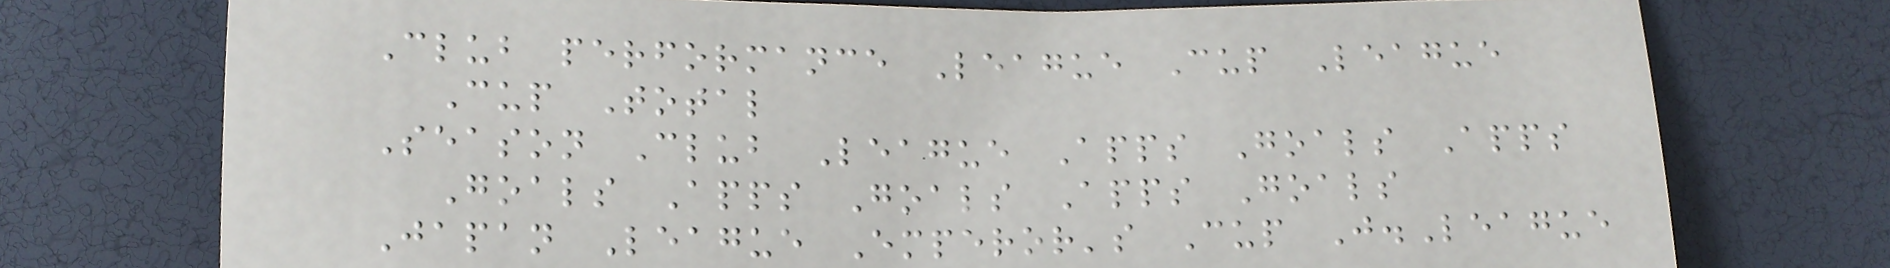Club performance League Cup League
Cup Total
Season Club League Apps Goals Apps
Goals Apps Goals Apps Goals
Japan League Emperor's Cup J.League
